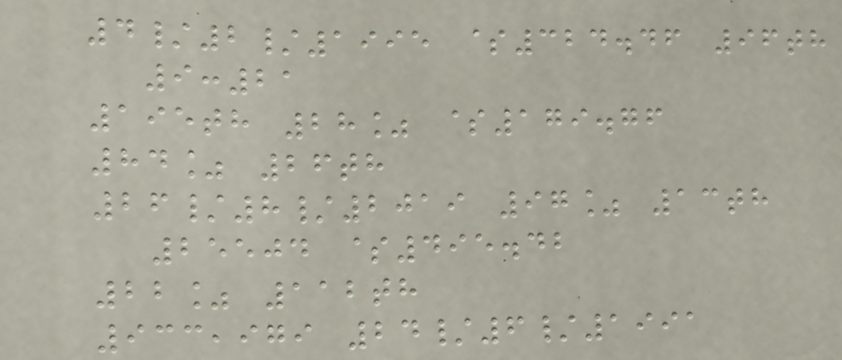4/2/1995 $324.46 96th
9:21
195th 28% $179.76
84% 26th
26/8/2019 97% 13th
25504 $495.42
22% 112th
933,979 24/6/1991
